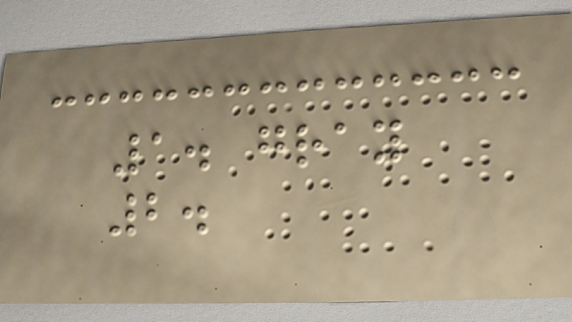1. gray
2.
